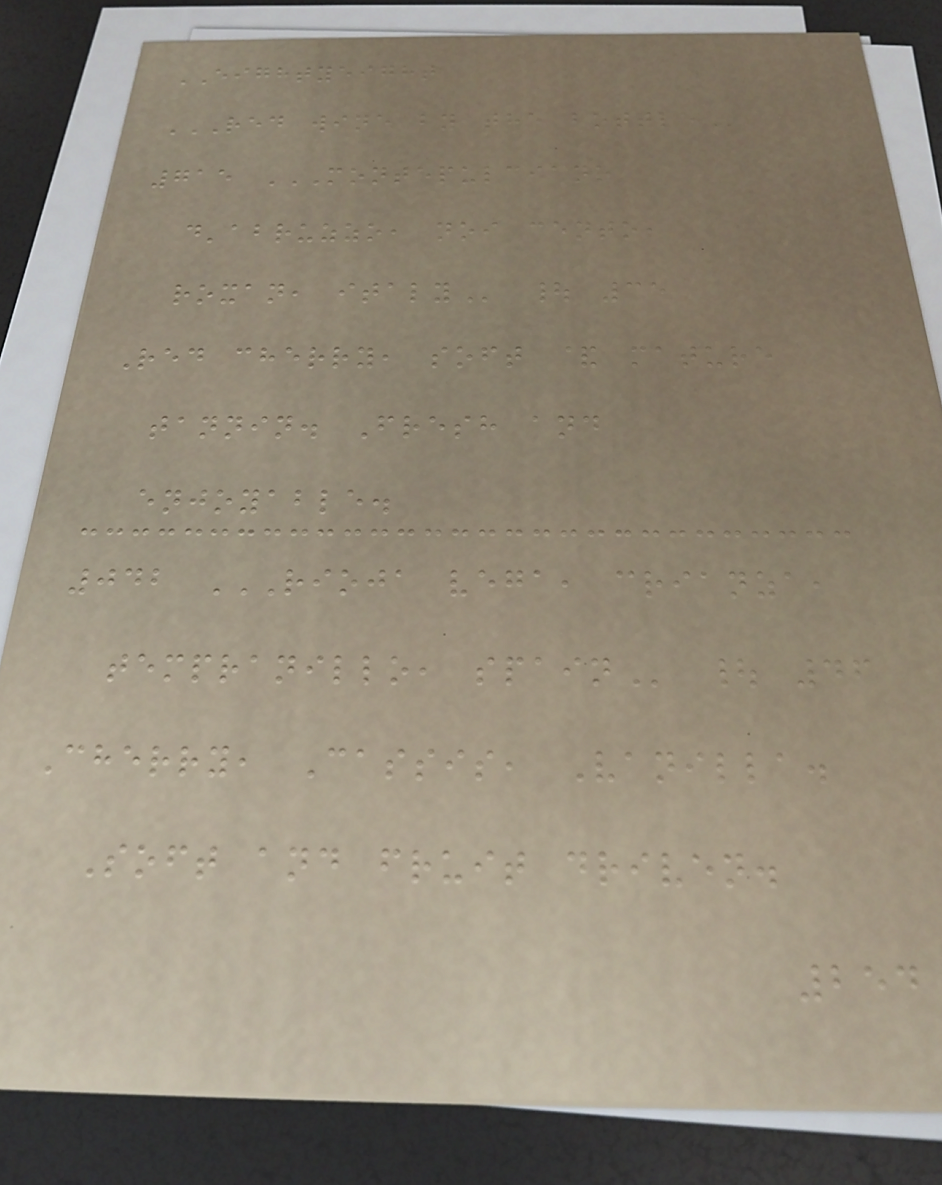EIGHTYEIGHT
RED WINE BY THE BOTTLE
715 MONTEPULCIANO
D'ABRUZZO, NOI CENTO,
ROXAN, ITALY | 35
Red cherry, soft & mature
tannin. Fresh and
enjoyable.
042 RIOJA VEGA, CRIANZA,
TEMPRANILLO, SPAIN | 46
Cherry, Cassis, Vanilla.
Soft and fruit driven.
254
